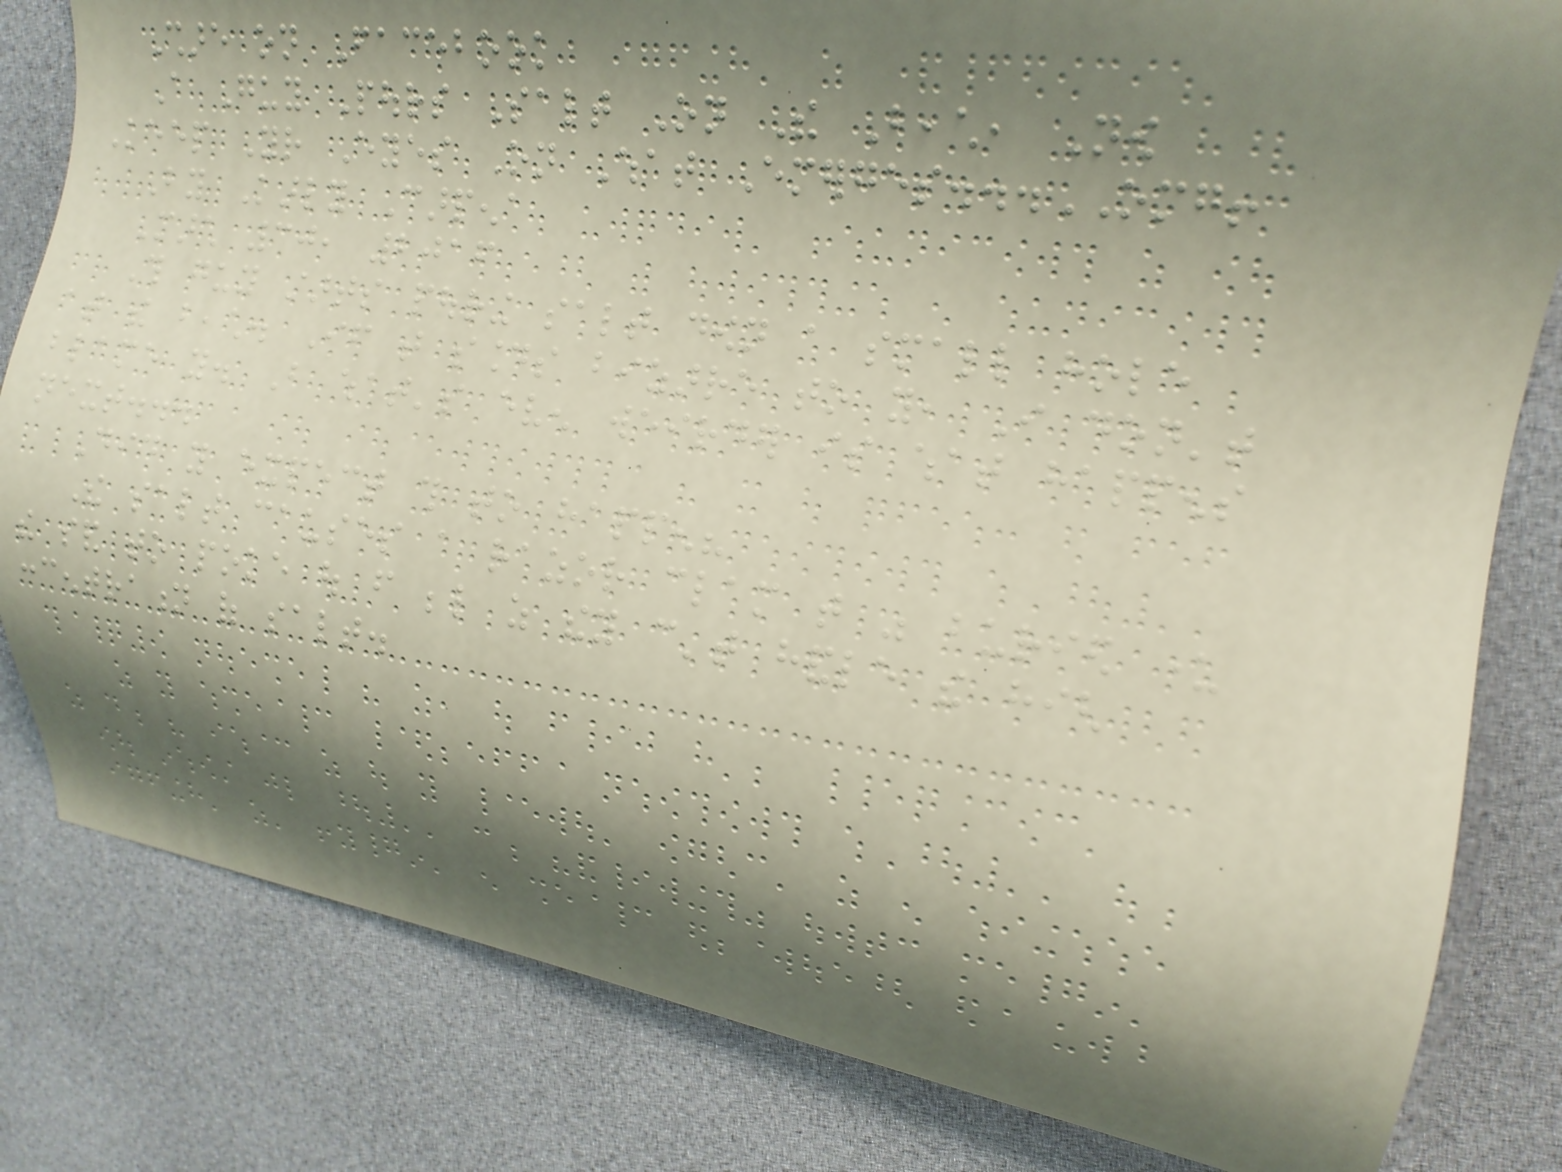Share on Facebook
A Guy Pours Salt On The Beach, Now
Keep Your Eyes On What Emerges...OMG!
By Karly Carpena
March 30, 2016
This guy starts pouring salt down a small hole
at the beach. If that sounds bizarre to you, I don't
blame you. But what's even weirder is what happens
next...
Did you expect this to happen?
The salt causes a razor clam that was buried under
the sand to poke out from below as they can't handle the high
concentration of salt.
